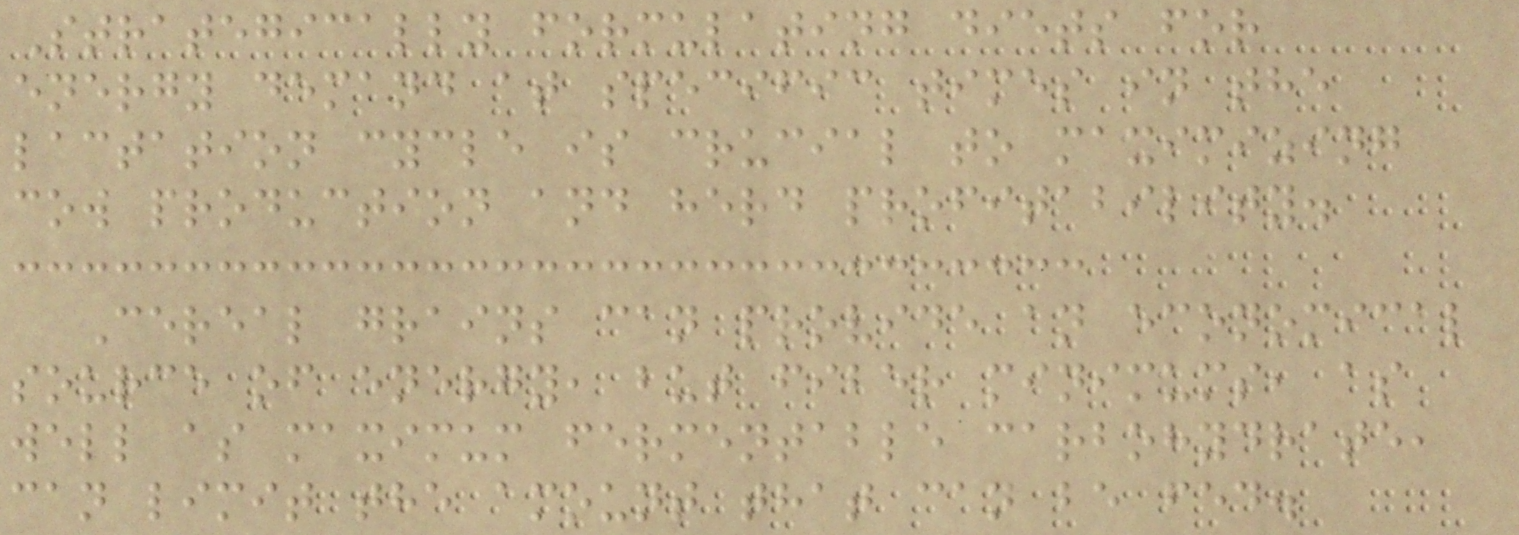Strategically formulating diets for
energy demand at specific times in the
lactation cycle is crucial to maximizing
cow production and herd profitability.
Cereal grains can provide an economical
source of energy, but fiber minimums, as
well as maximum fermentable carbohydrate,
can limit the amount that can be fed.
